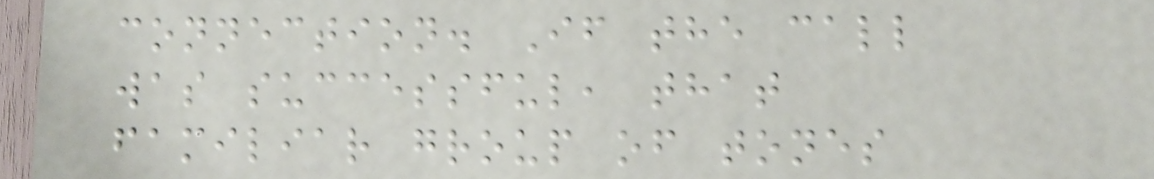connection. If the call
was successful, that
familiar group of tones
